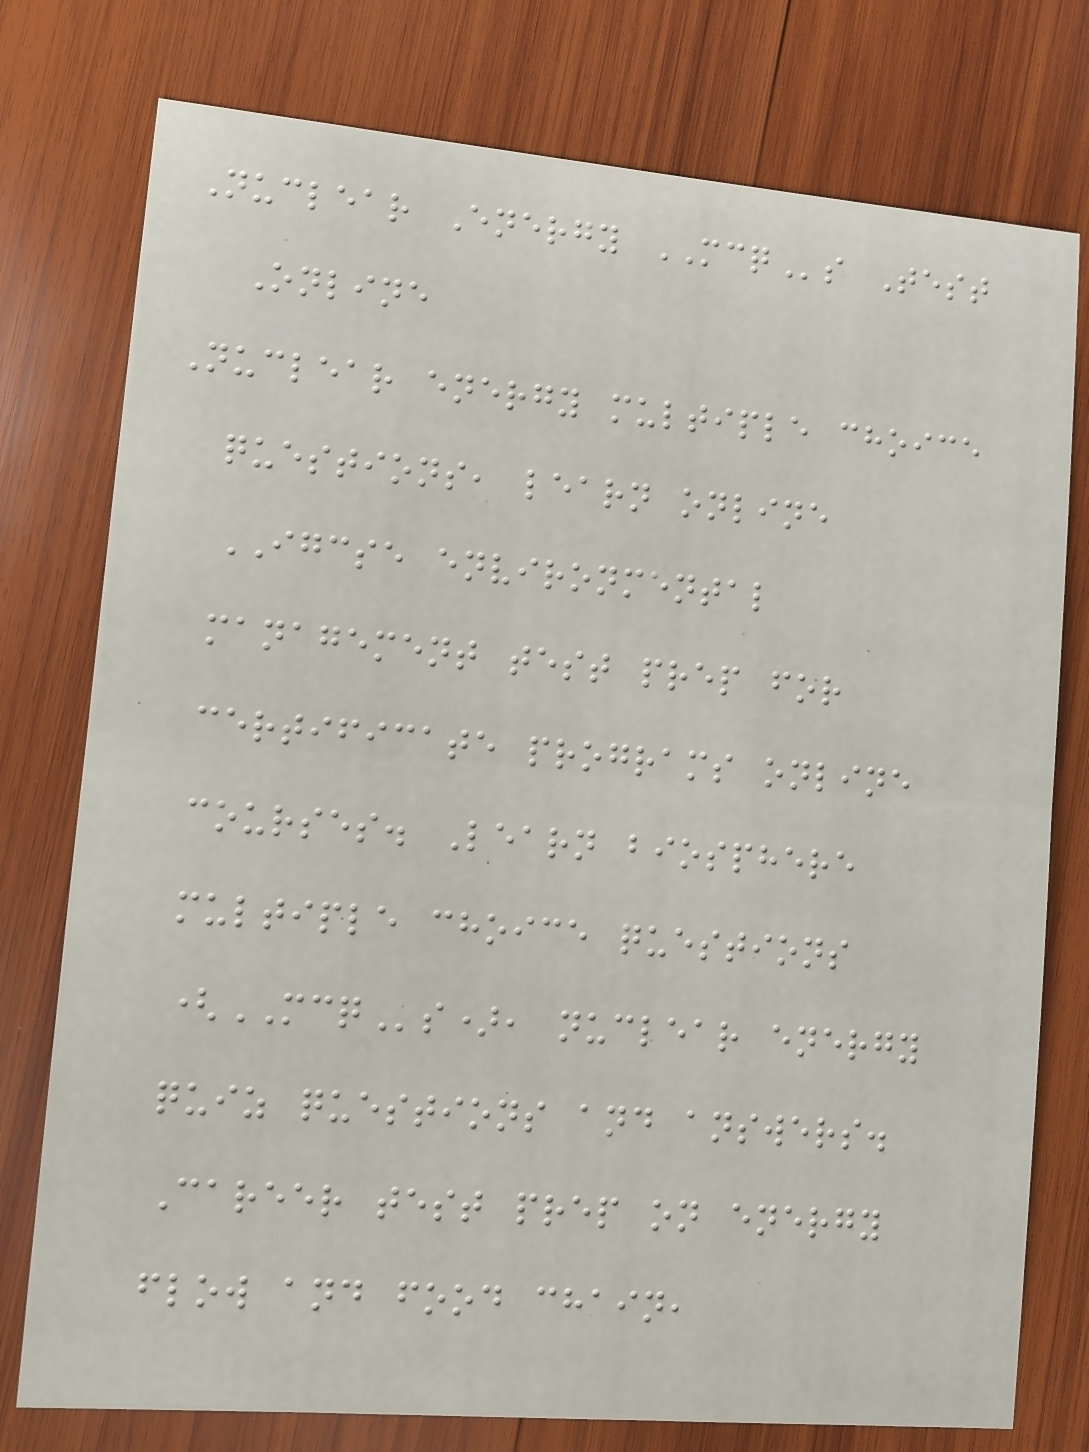Nuclear Energy MCQs Test
Online
Nuclear energy multiple choice
questions, learn online
IGCSE environmental
management test prep for
certificate programs online
courses. Learn biosphere
multiple choice questions
(MCQs), nuclear energy
quiz questions and answers.
Career test prep on energy
flow and food chain,
